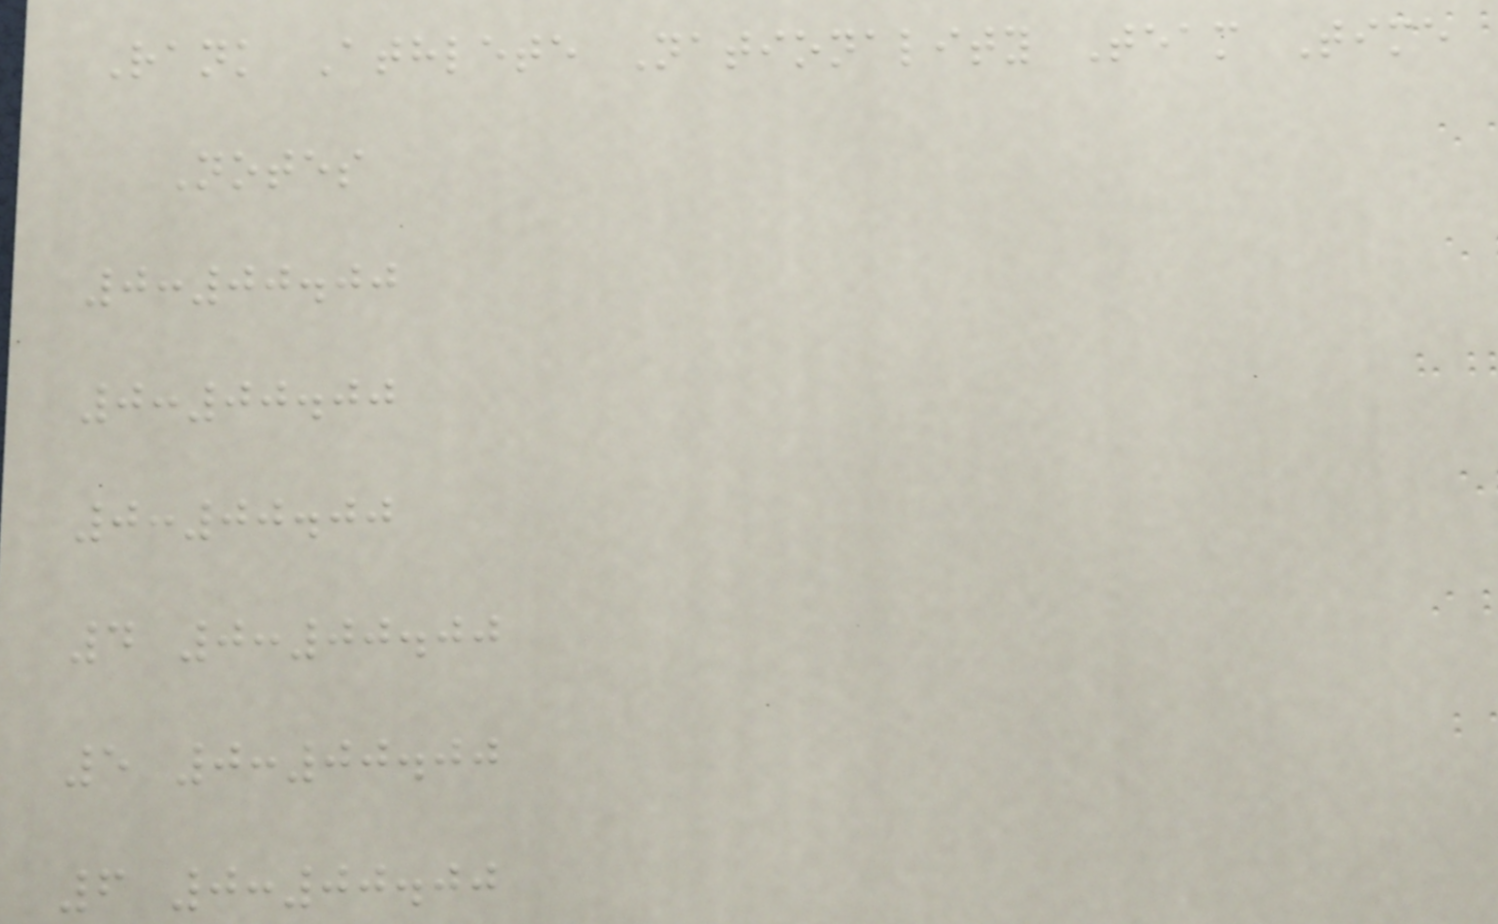Rank Athlete Nationality Team Time
Notes
0:00.00
0:00.00
0:00.00
4 0:00.00
5 0:00.00
6 0:00.00
